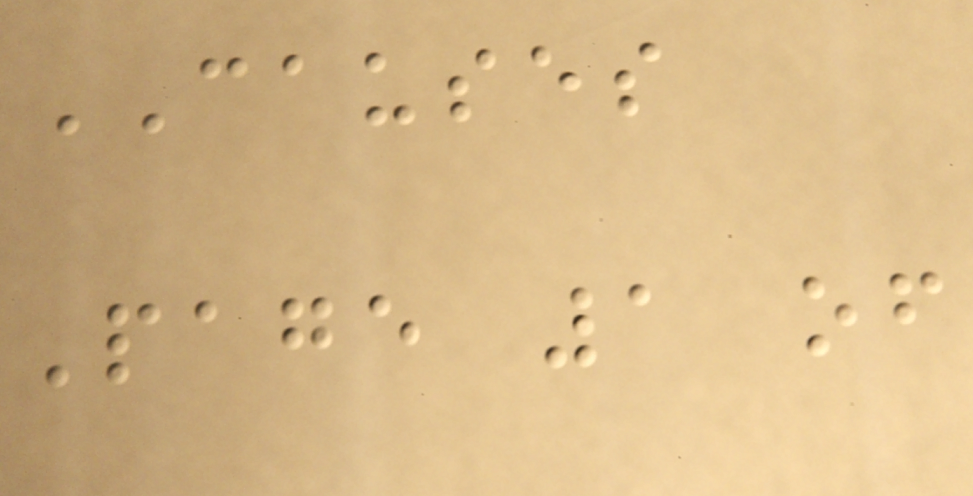CAUSES
Page 1 of
